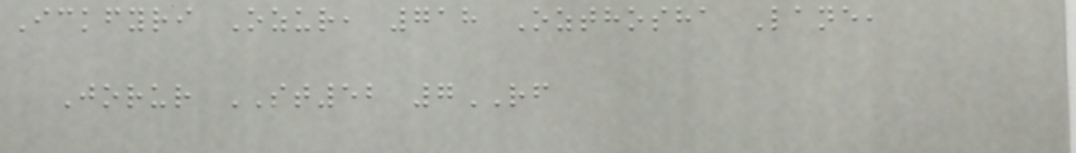Ickfyri Ozur, 718 Ozthosha Lane,
Jorur ST52 7RF
